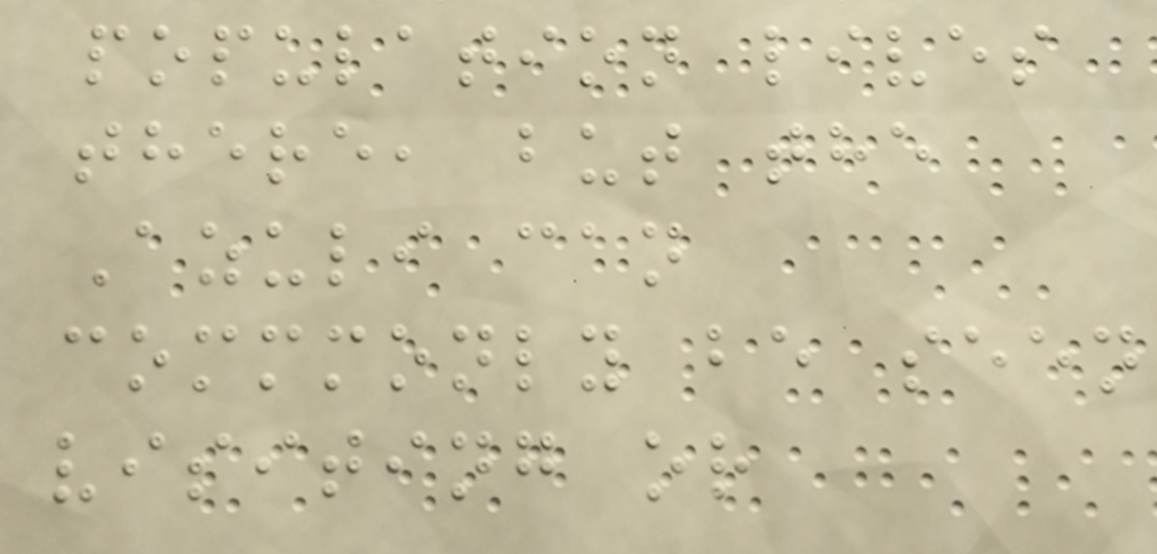population lives
there, but the
Azuli can
commmonly be seen
visiting or
